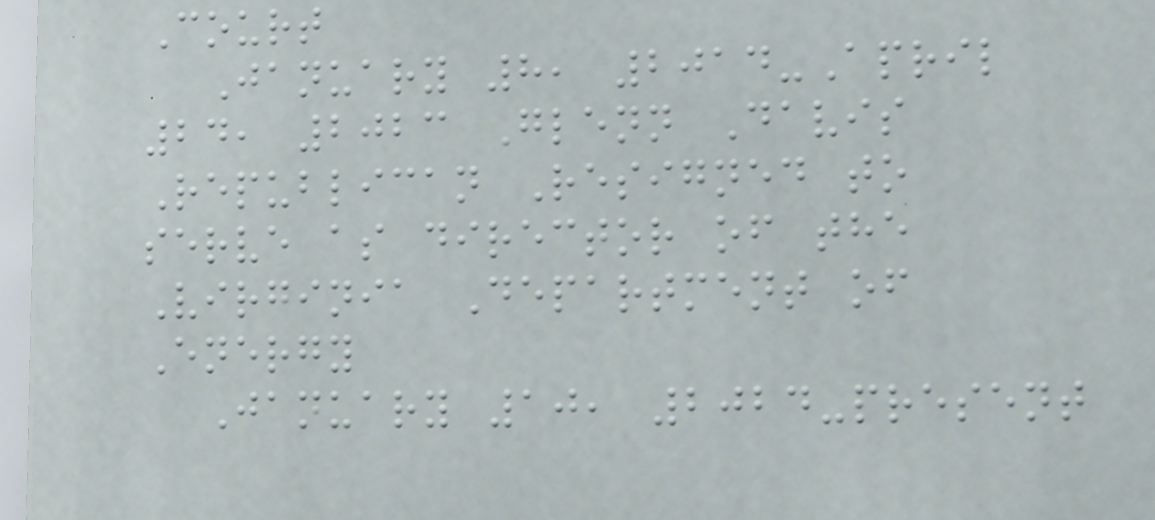Court
January 8, 2014-April
24, 2023 Glenn Davis
Republican Resigned to
serve as director of the
Virginia Department of
Energy
January 10, 2024-present
